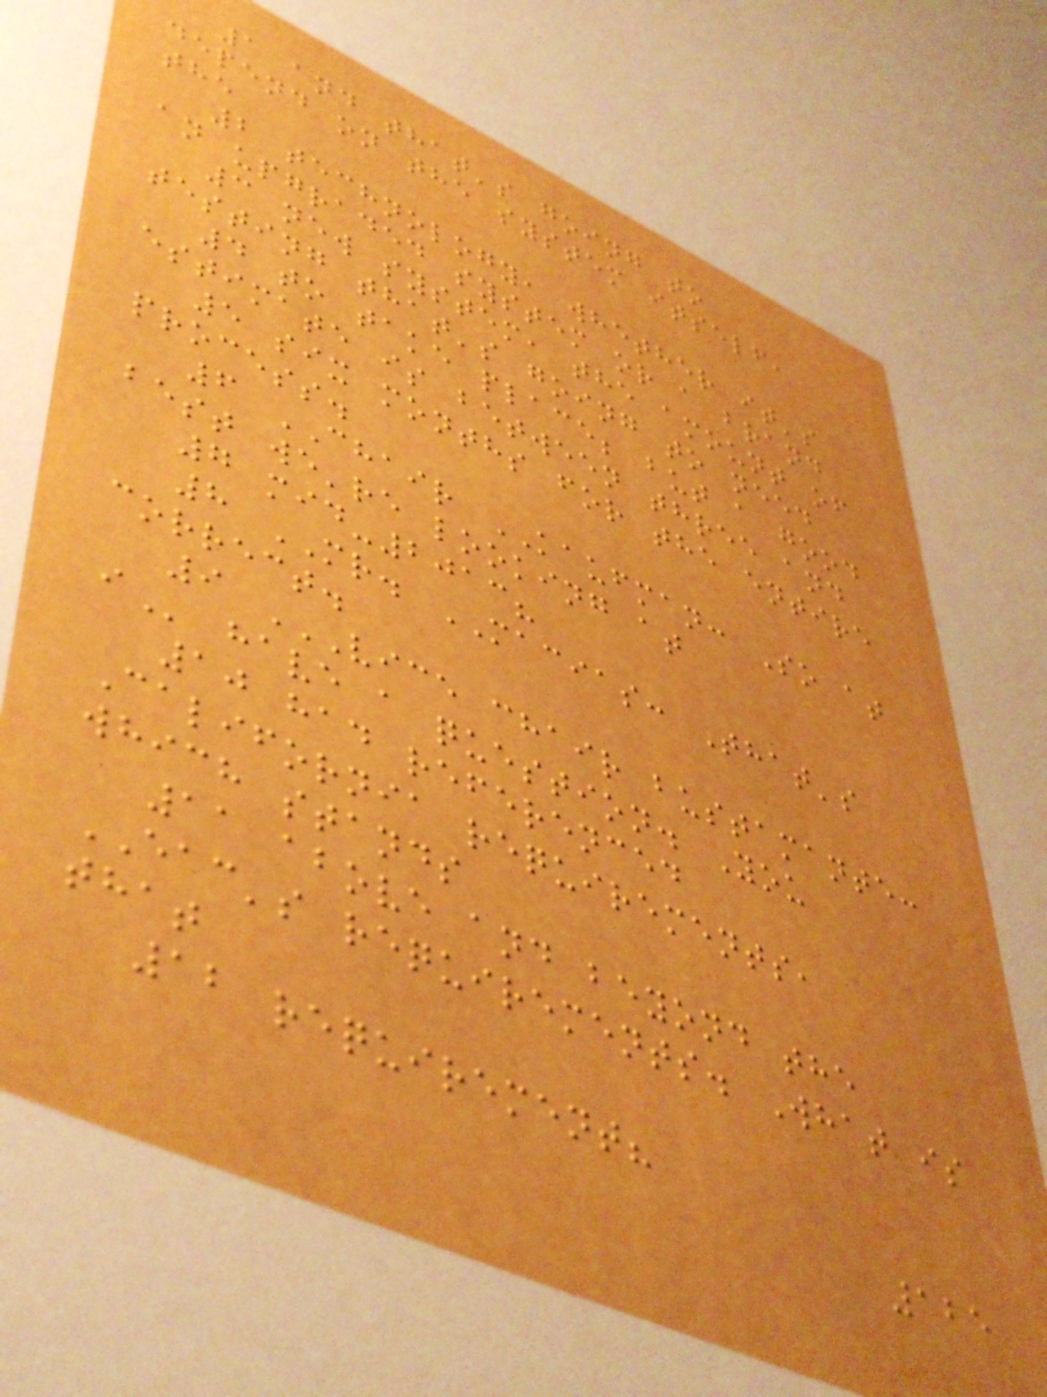1 and that's going to
depend on the system itself,
the
2 technology, whether it's
an upgraded system or a brand
3 new system, the amount of
testing that's going to need
4 to take place; but a good
estimate is between three and
5 six months for the entire
process.
6 CHAIR KAUFMAN: So at
best we're looking at
7 mid-2013?
8 MR. MACIAS: That's
correct.
9 VICE CHAIR BUSTAMANTE:
I have a question. You
10 had referenced
California requirements,
which stands
11 above and beyond the
EAC's requirements. What is
that
12 requirement?
125
